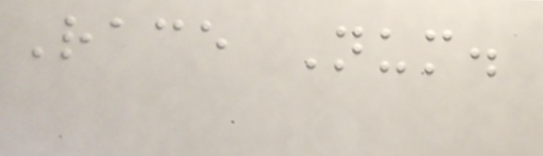Race Num.
